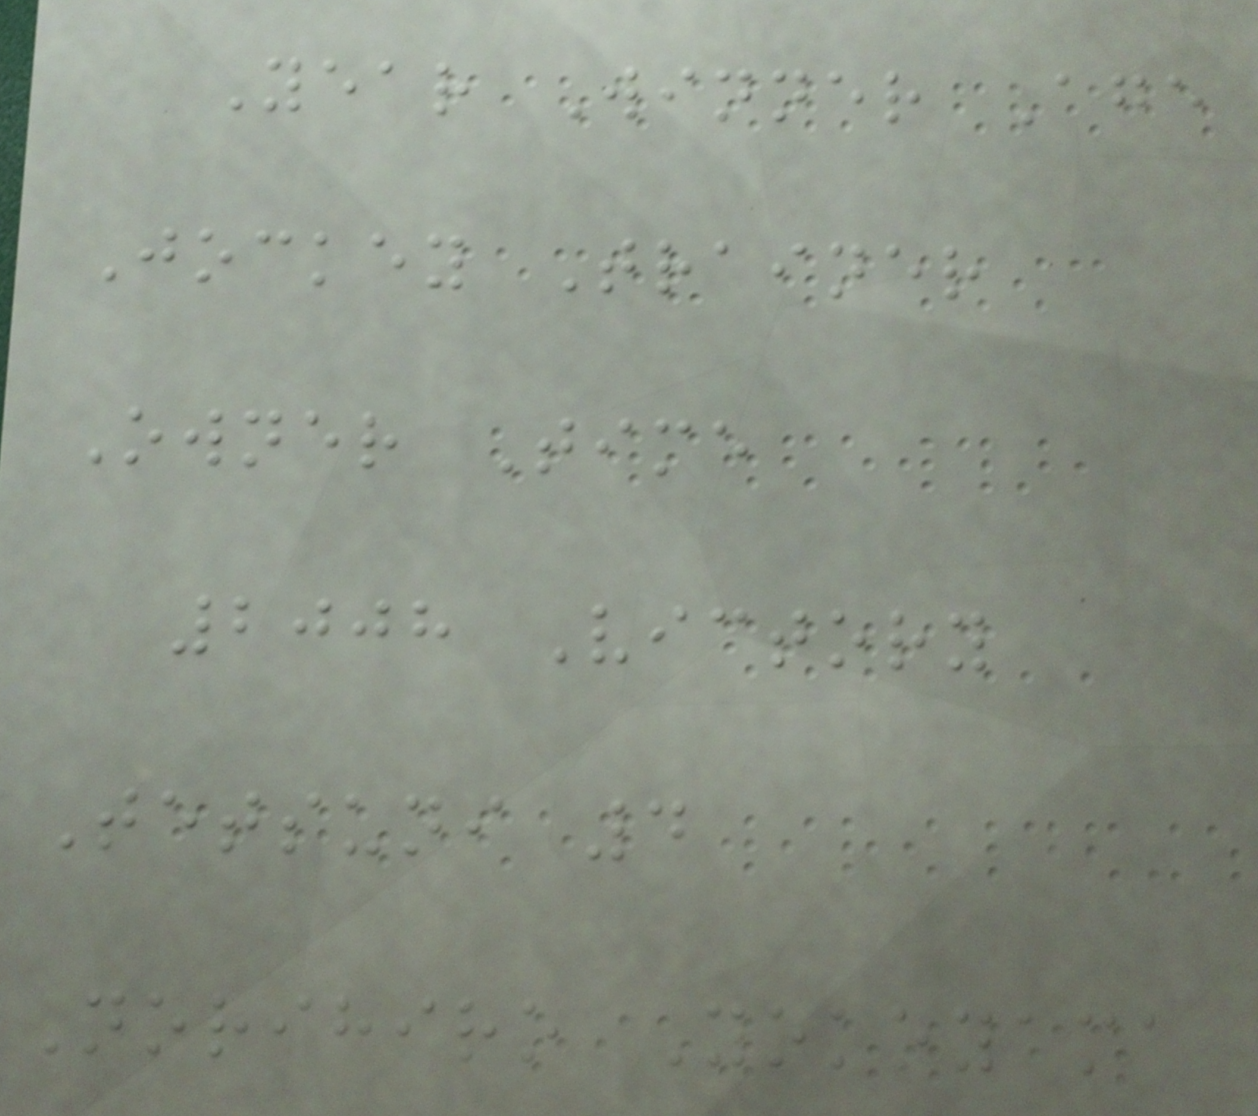Year Winner Age
Jockey Trainer
Owner Time
2008 Victory
Tetsuni 4
Norihiro Yokoyama
